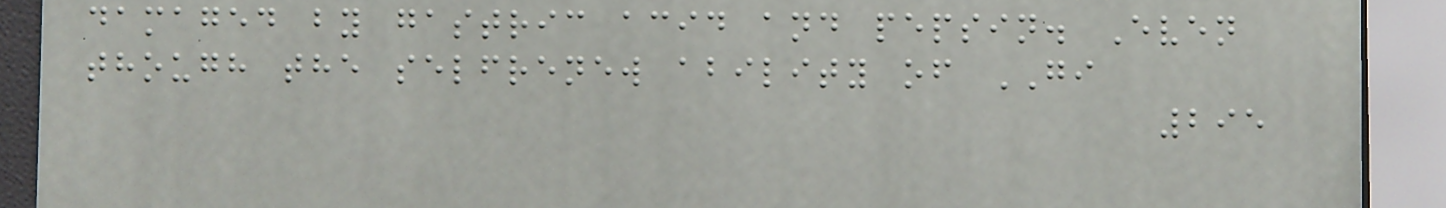damaged by gastric acid and pepsin. Even
though the selfrenew ability of GI
295
